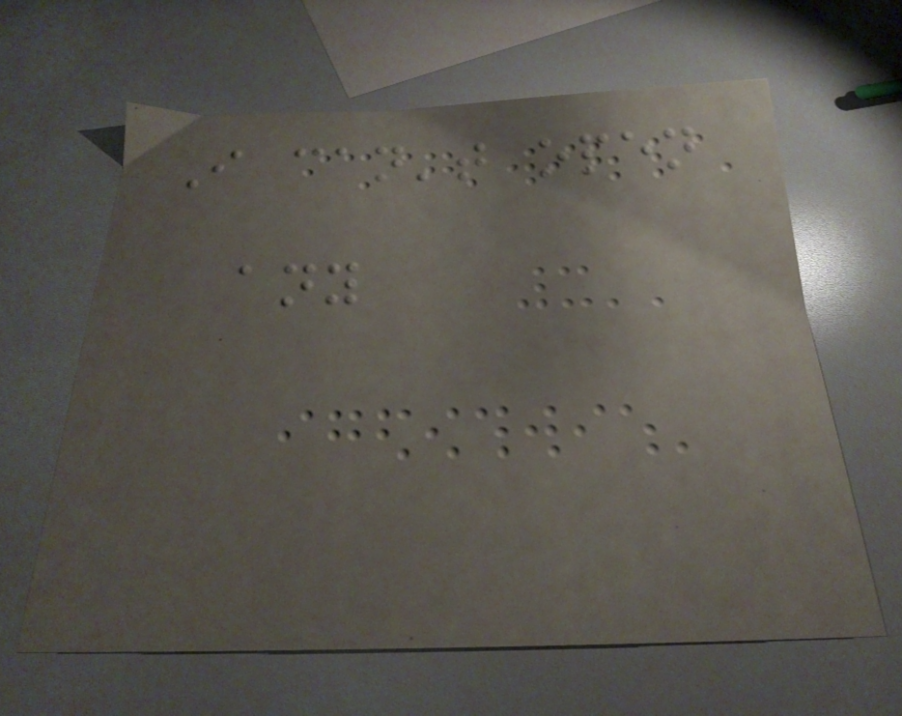I can't open
any
